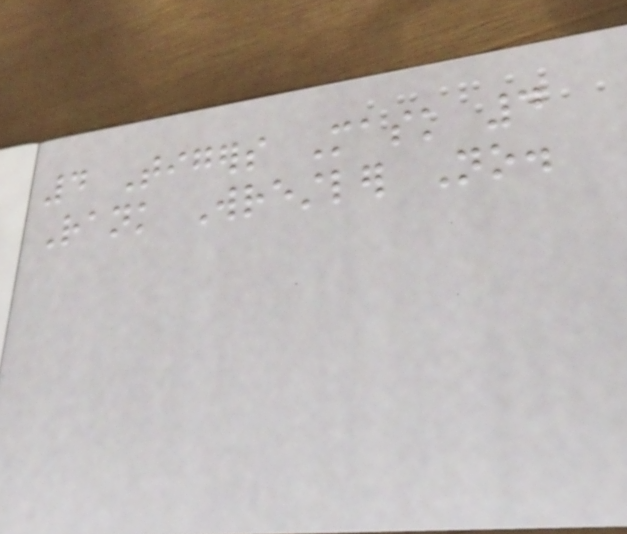4 Tigers Mask 4
Rank Wrestler No.
